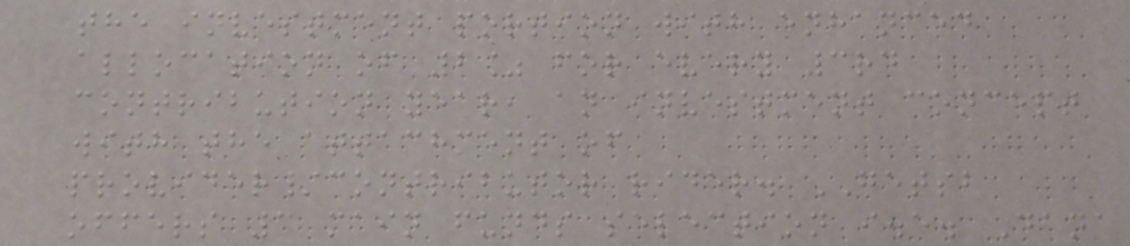the investment portion with enhanced
allocation of 2% for every 3rd
contribution year, an investment concept
with the attachment of
provider/contributor rider. GETSB
offers 3 main funds selection i.e. Dana
